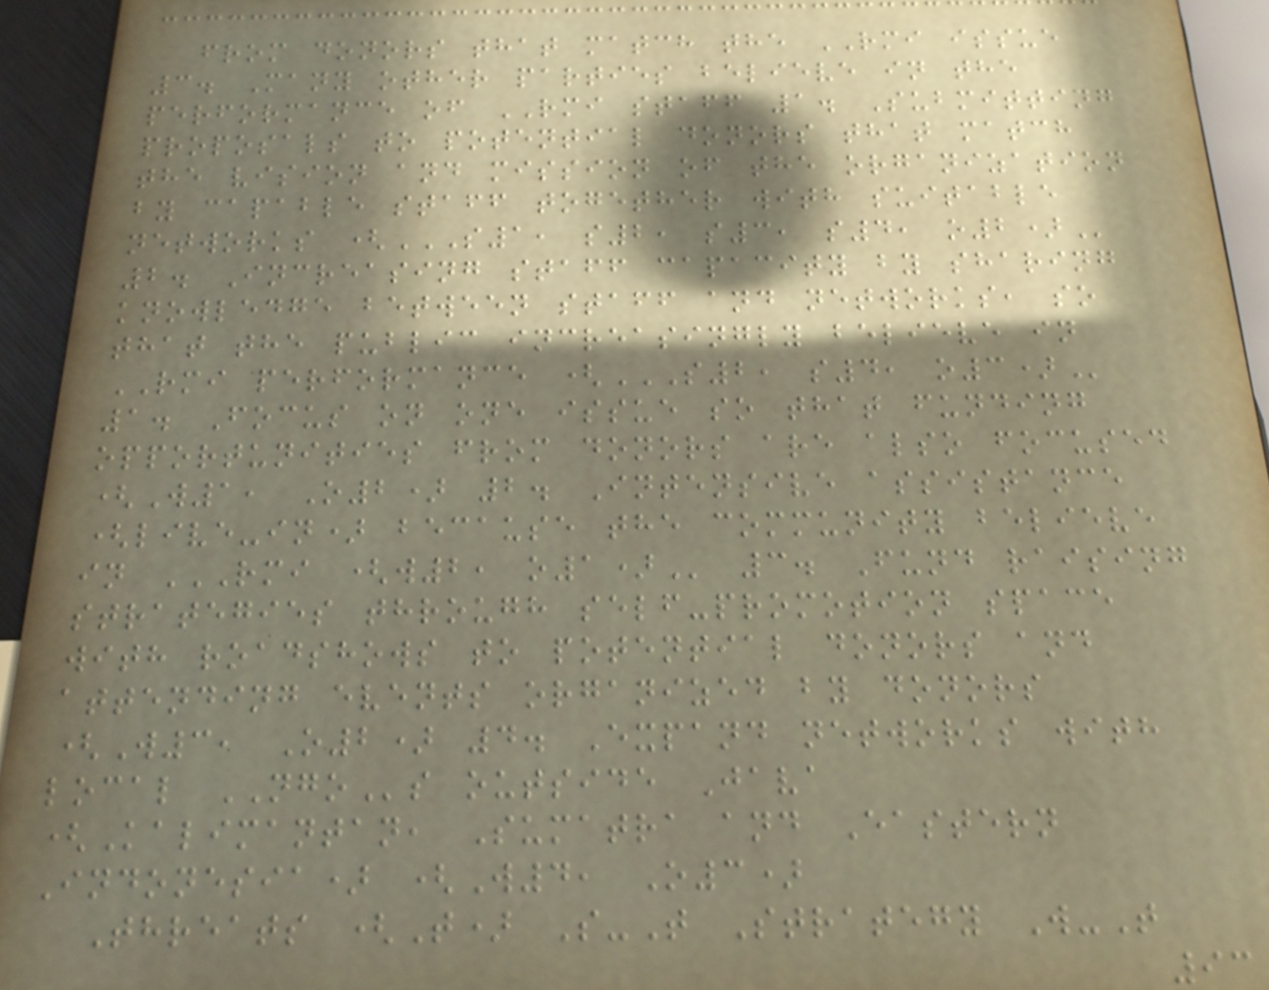from donors that match the RMI issue
3. Many other parties believe in the
performance of RMI staff 1. Submitting
proposals to potential donors that match
the vision and mission of the organization
by capable staff together with suitable
networks (S1, S2, S3, S4, O2)
2. Increasing staff capacity by sharing
knowledge between staff and networks, so
that the public increasingly believe in
RMI performance (S2, S4, O3)
1. Focus on one issue so that funding
opportunities from donors are also focused
(W1, O2) 2. Intensive assistance
(live-in) because the community believe
in RMI (W2, O1) 3. Fund raising
strategies through self-promotion space
with roadshows to potential donors and
attending events organized by donors
(W3, O2) 4. Expand networks with
local NGOs outside Java
(Kalimantan, Sumatra and Eastern
Indonesia) (W4, O3)
Threats (T) S-T Strategy W-T
93
